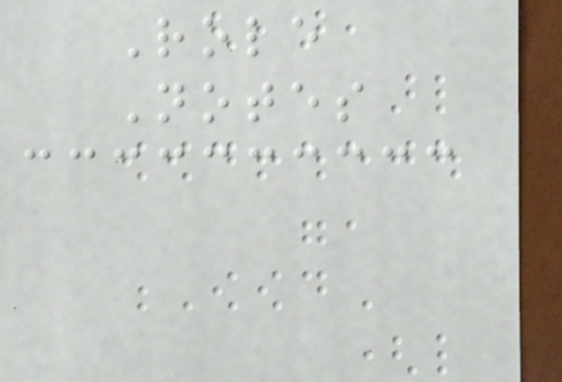Role
Notes
